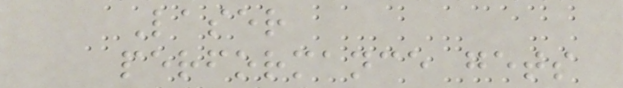Laser
performance gets
